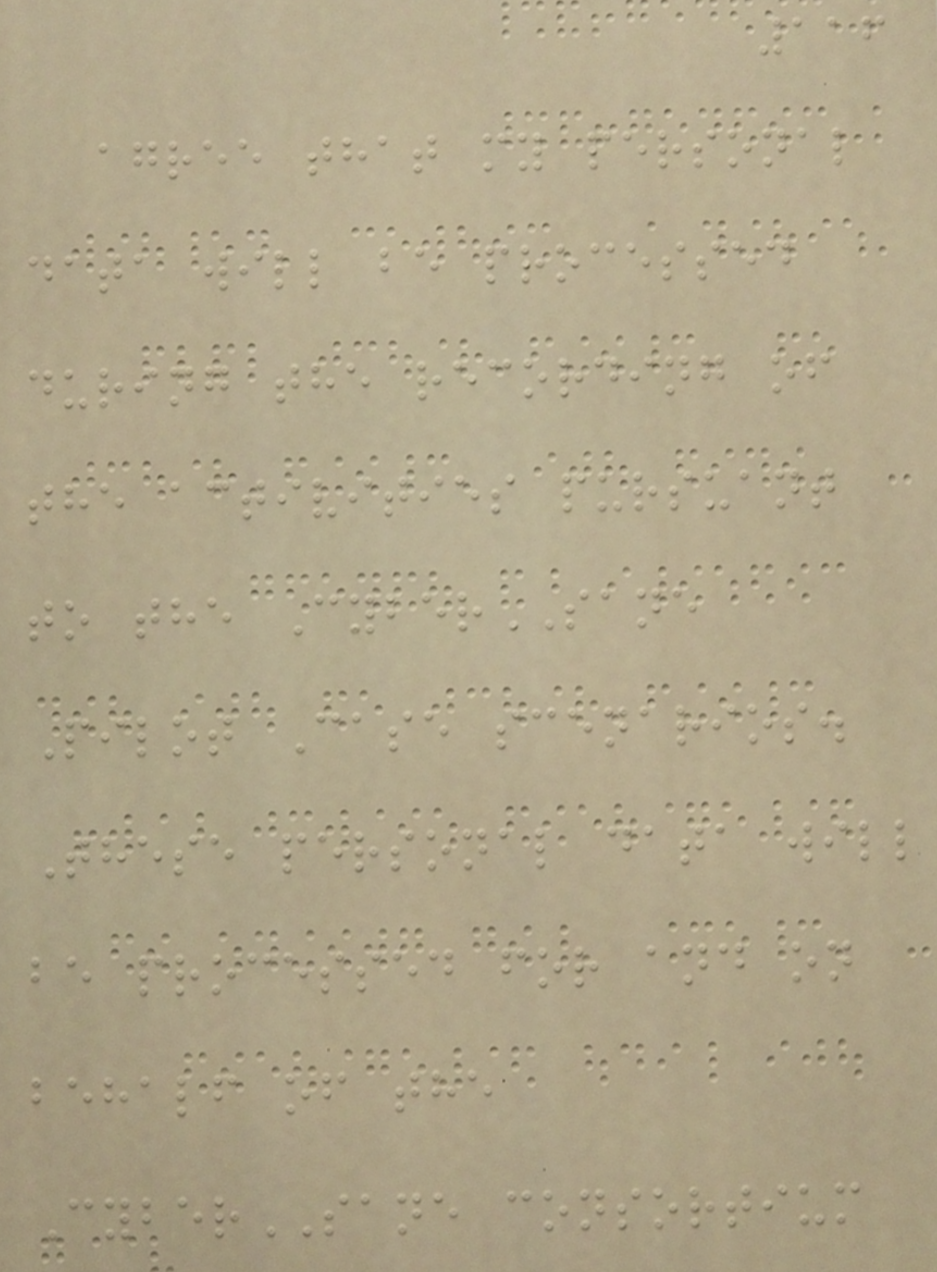116
agree that my personal
data will be processed
during the recording of
the activities pursuant
to the CyberSANE
Pilot Case scenarios.
These personal data will
be processed for and on
behalf of the
CyberSANE consortium
